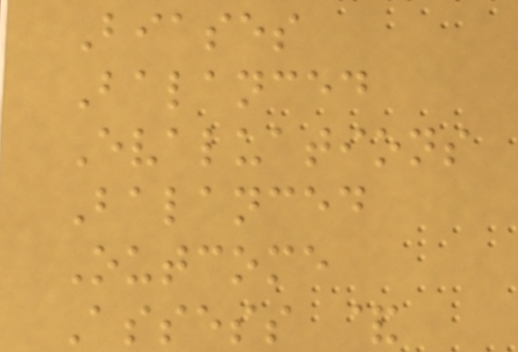Biases
Balanced
Evaluations
Balanced
Outcome
Assess &
